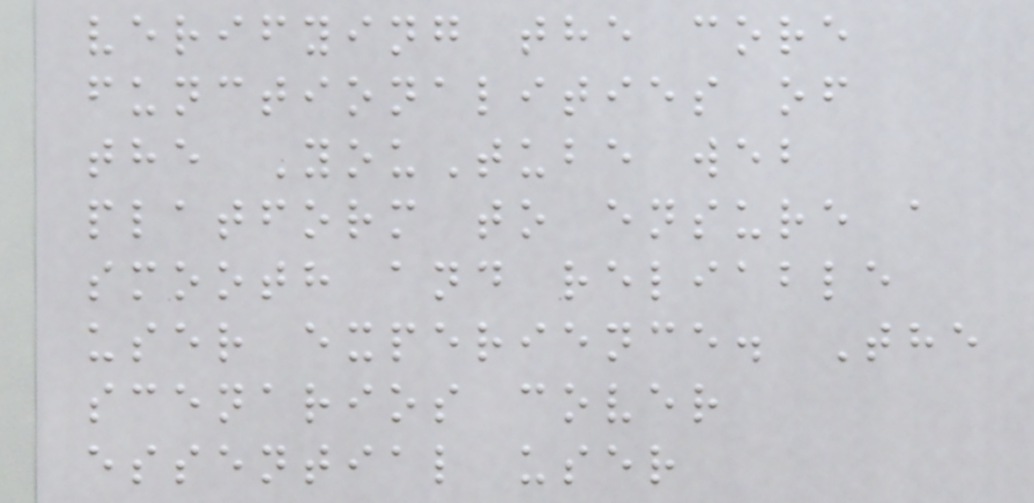verifying the core
functionalities of
the YouTube web
platform to ensure a
smooth and reliable
user experience. The
scenarios cover
essential user
